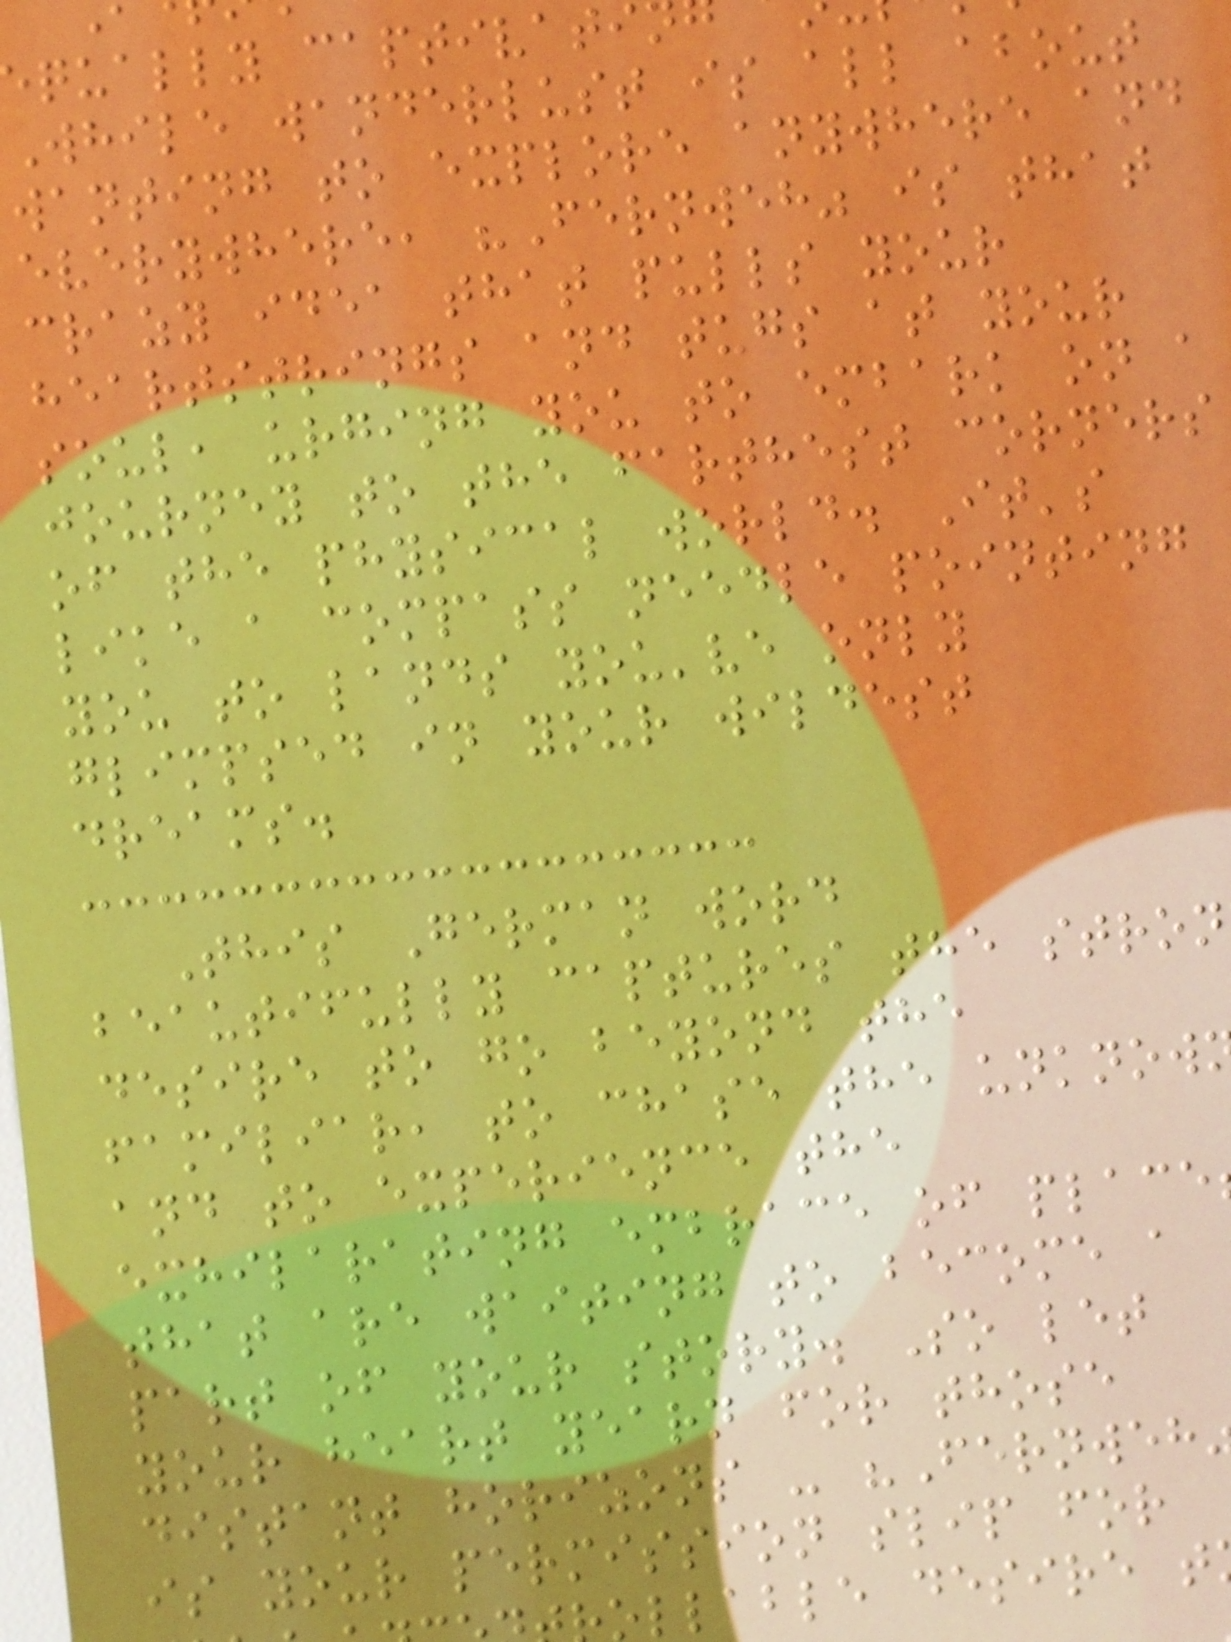qually captivati
While wanderlust is all about
wanting to explore anywhere and
everywhere, "Fernweh" is that
crazy idea that pulls your
heartstrings and tugs at your
soul, urging you to embark on a
journey to the farthest corners
of the physical world. It's
like a compass needle pointing
you to lands you've only
glimpsed in your wildest
dreams.
This German word
beautifully captures the stron
desire to go beyond the
familiar, to chase the unknow
and to experience the
exhilarating embrace of place
that are waiting to become a
part of your story. So let
your heart yearn for those
distant horizons - "Fernweh
is your permission slip for
llable desire t
